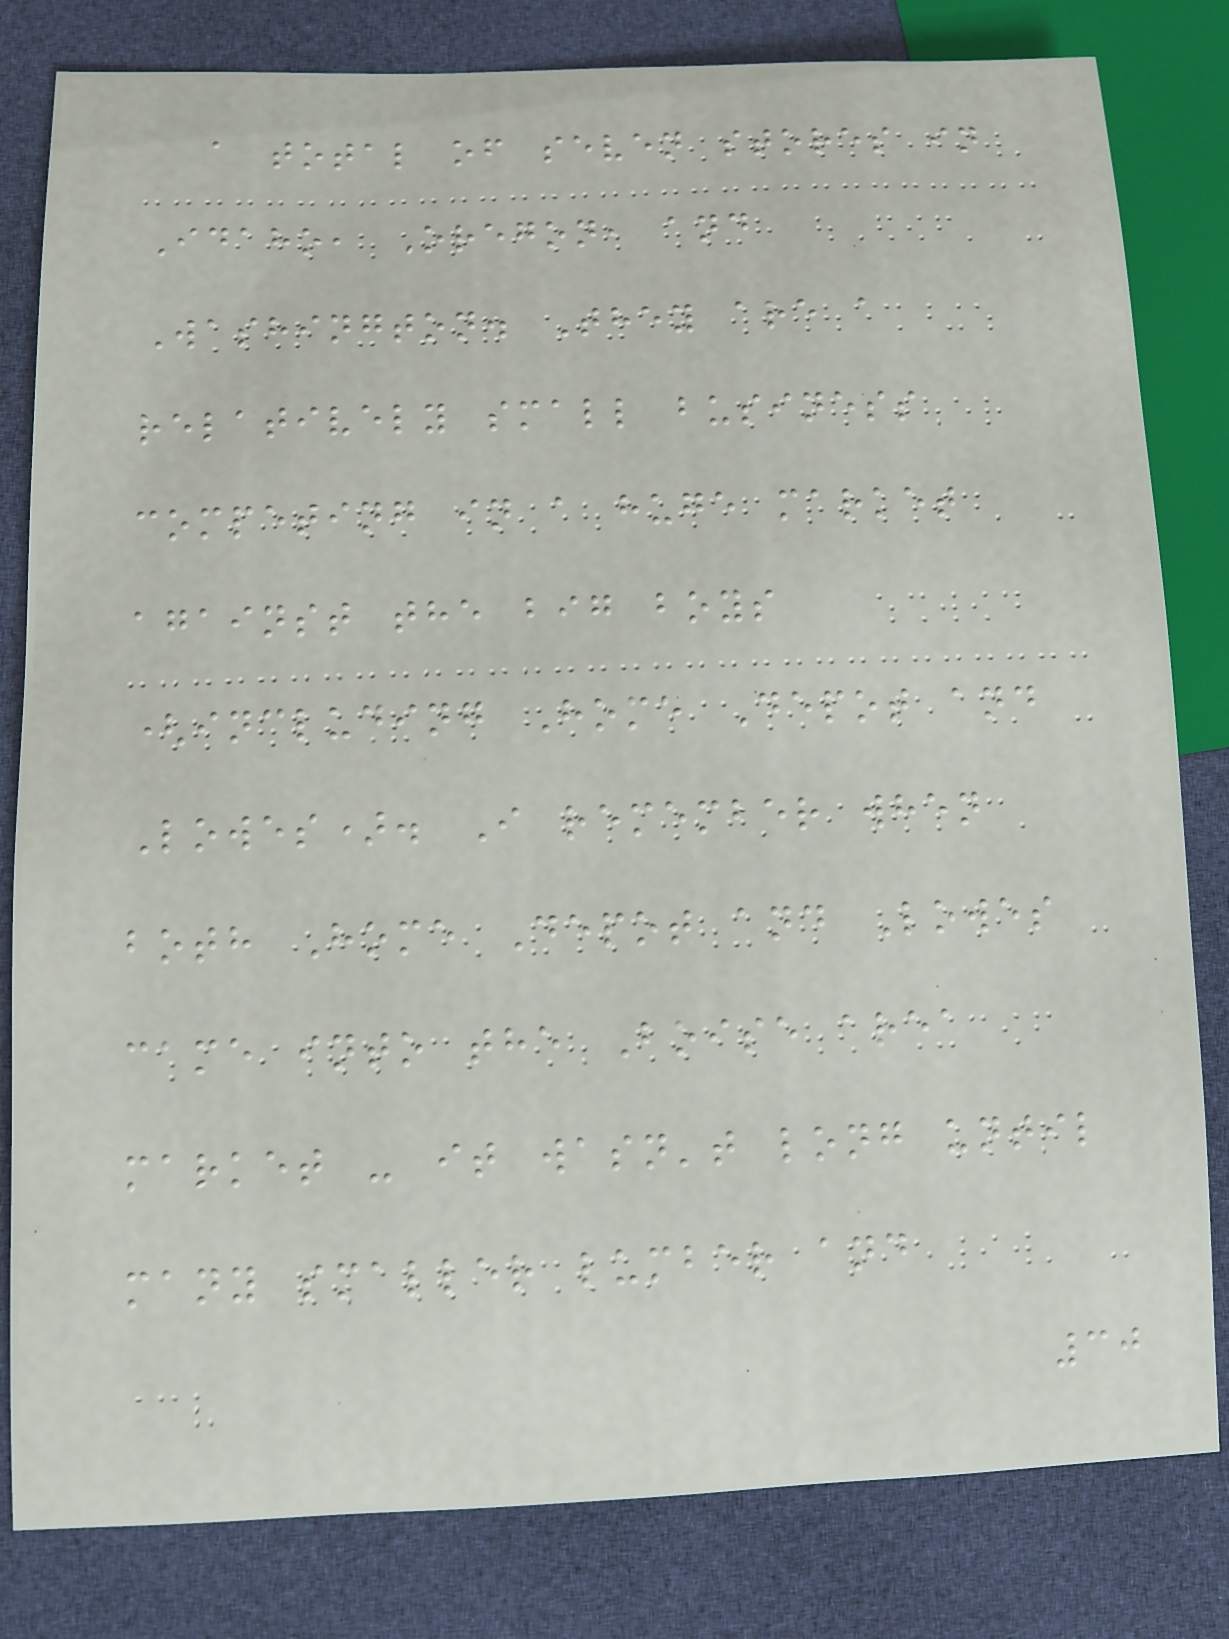a total of seven stores in
Idaho, Oregon, and
Washington. They are a
relatively small business
competing in a huge market
against the big boys
(including Home Depot and
Lowes). I remember when
both Home Depot and Lowes
came into the Boise area
market - it wasn't long until
many smaller lumber and
30
